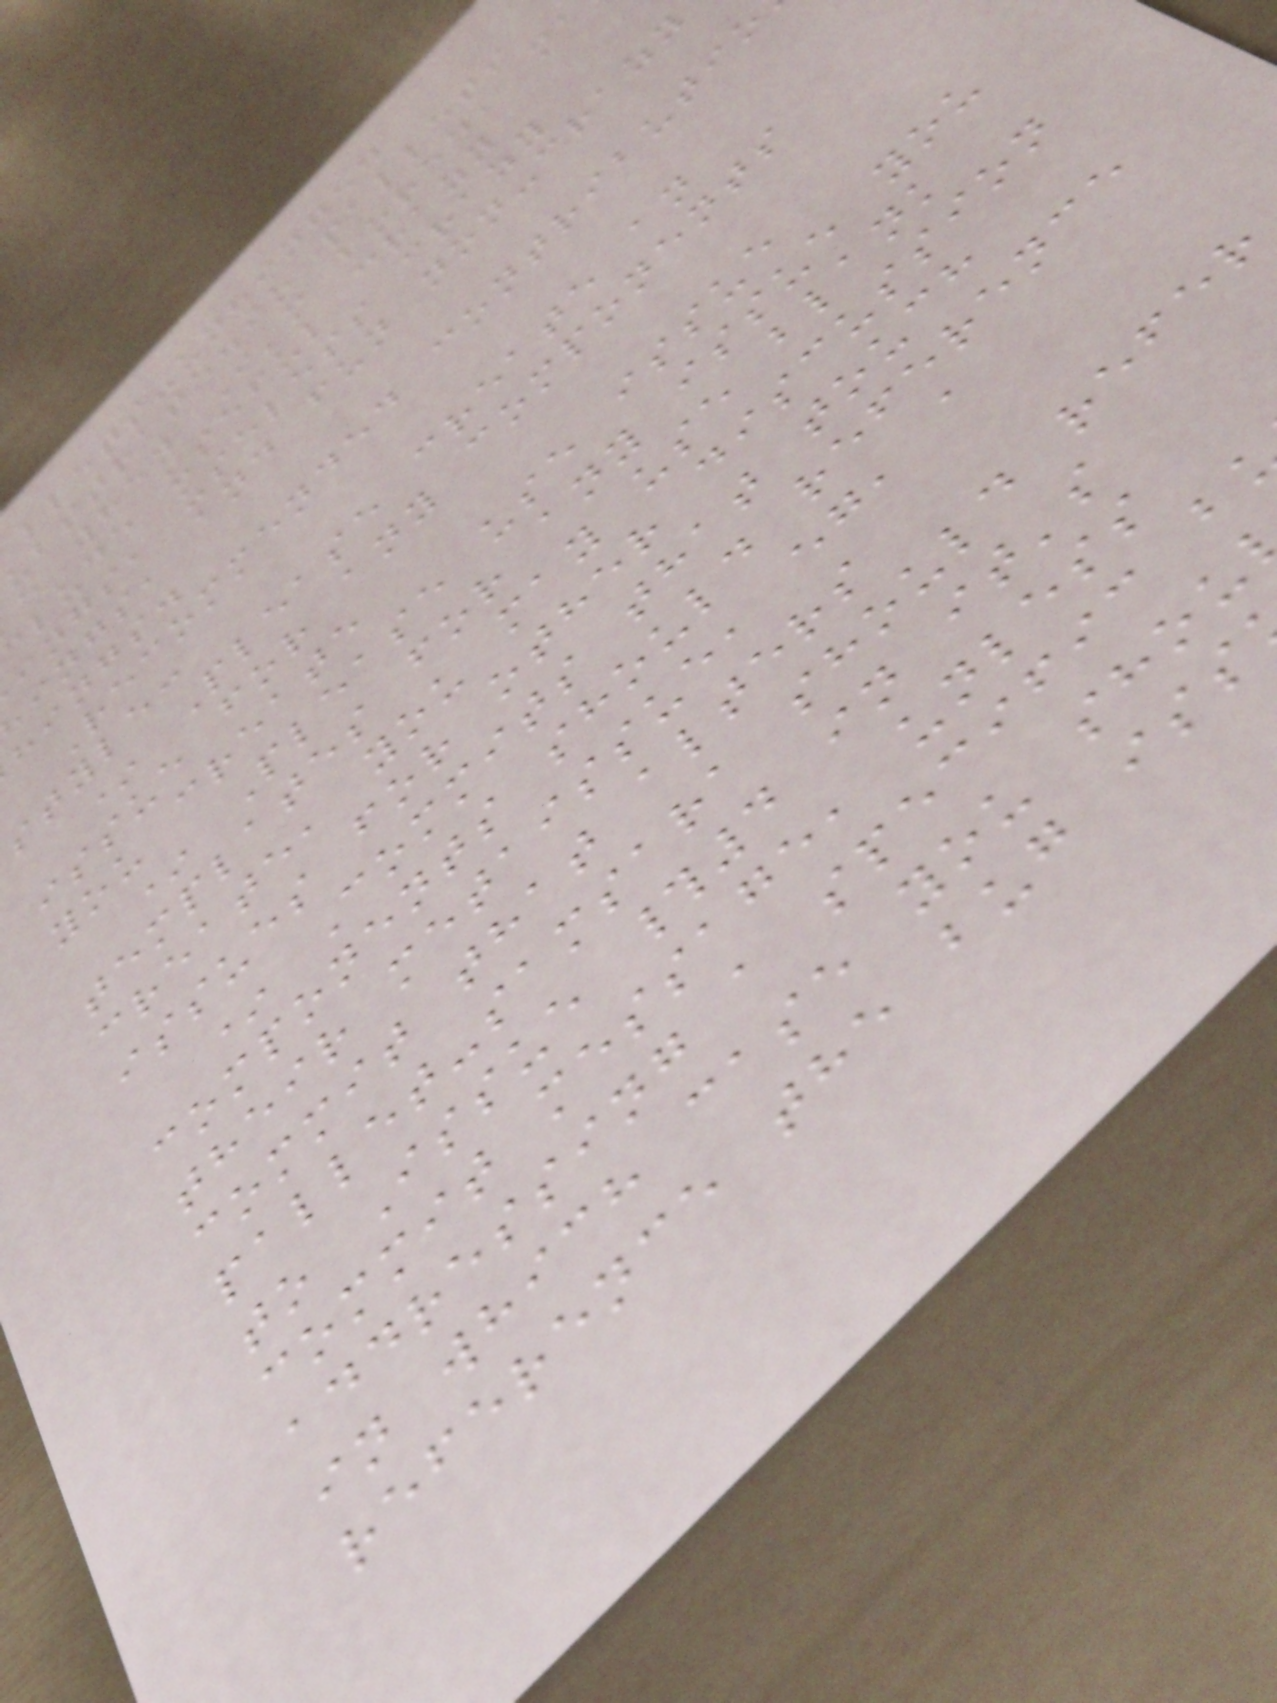llets-unhinged
ubstrate.io pallets
e when I'm bored, ma
clude useful crazy
ings, useless crazy
ings, and fun non-crazy
hings.
Recommended contributio
style:
* Please create an
issue for any components
you create
* Please use issue
templates for any issue you
create, you may use blank
issues for other discussion
* Commits that touch
components should reference
their metaissue, eg, a
commit that alters
pallet-samsara should refer
to Issue #4 in it's
commit message, unless
addressing a specific b
in which case you shou
reference the bug iss
